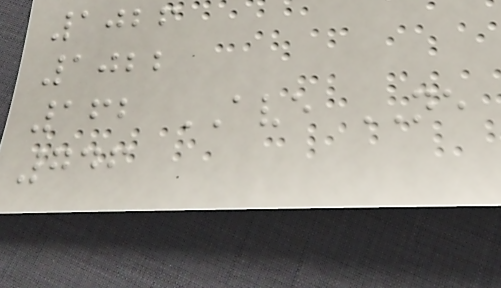1026
1022
162 AVE NE
746
